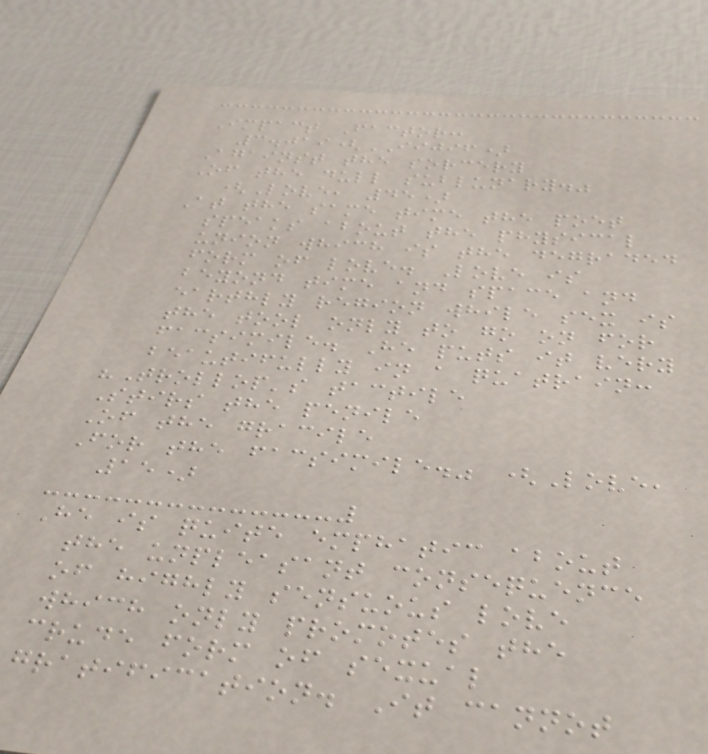Impact Factor:
3.019(IIJIF)
Against the sorcery
Of the dull sublunary."
(Love, 45)
At the same time the poet
speaks about the physical
union which is the degraded
form of love. Love is
beyond time and space and
earthly region while sex is
the tool only to go on for
facsimile. He puts it very
beautifully in a quatrain:
"Trollop's tactile
Stirs the penile
Of the gracile
For the facsimile." (Love,
15)
He is quite emphatic about
the unpleasant consequence
of highly sensuous love
which only promotes the
crude form of sexual
gratification. It cannot
